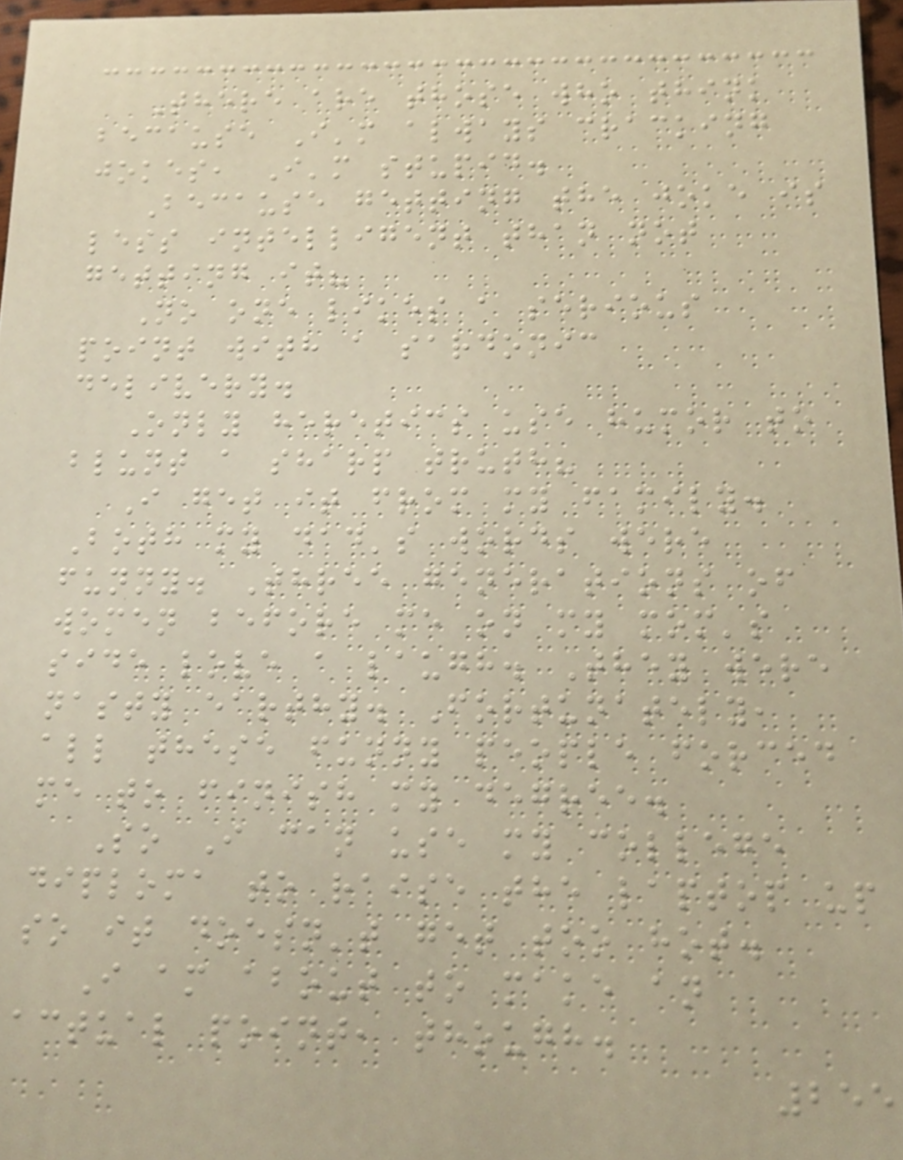There are those who think
because I'm always cracking
jokes, I'm stupid.
Because getting the joke is
less intelligent than not
getting it?
No one likes a serious
point with a sardonic
delivery.
Only heretics use humor to
blunt a sharp truth?
I get it from my family.
Both my dad's words were
funny. Three generations of
women before me on my mom's
side love a laugh. They were
nasty earthy. Fortunately,
all these funny people forced
me to finish my degree.
So I can use my college
diploma to raise the laptop up
so it doesn't get too hot.
I am about to make an
actual point, though.
255
